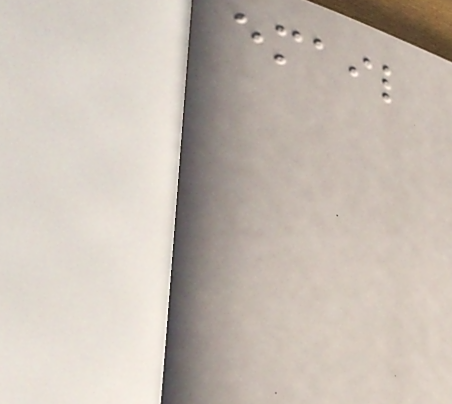email
